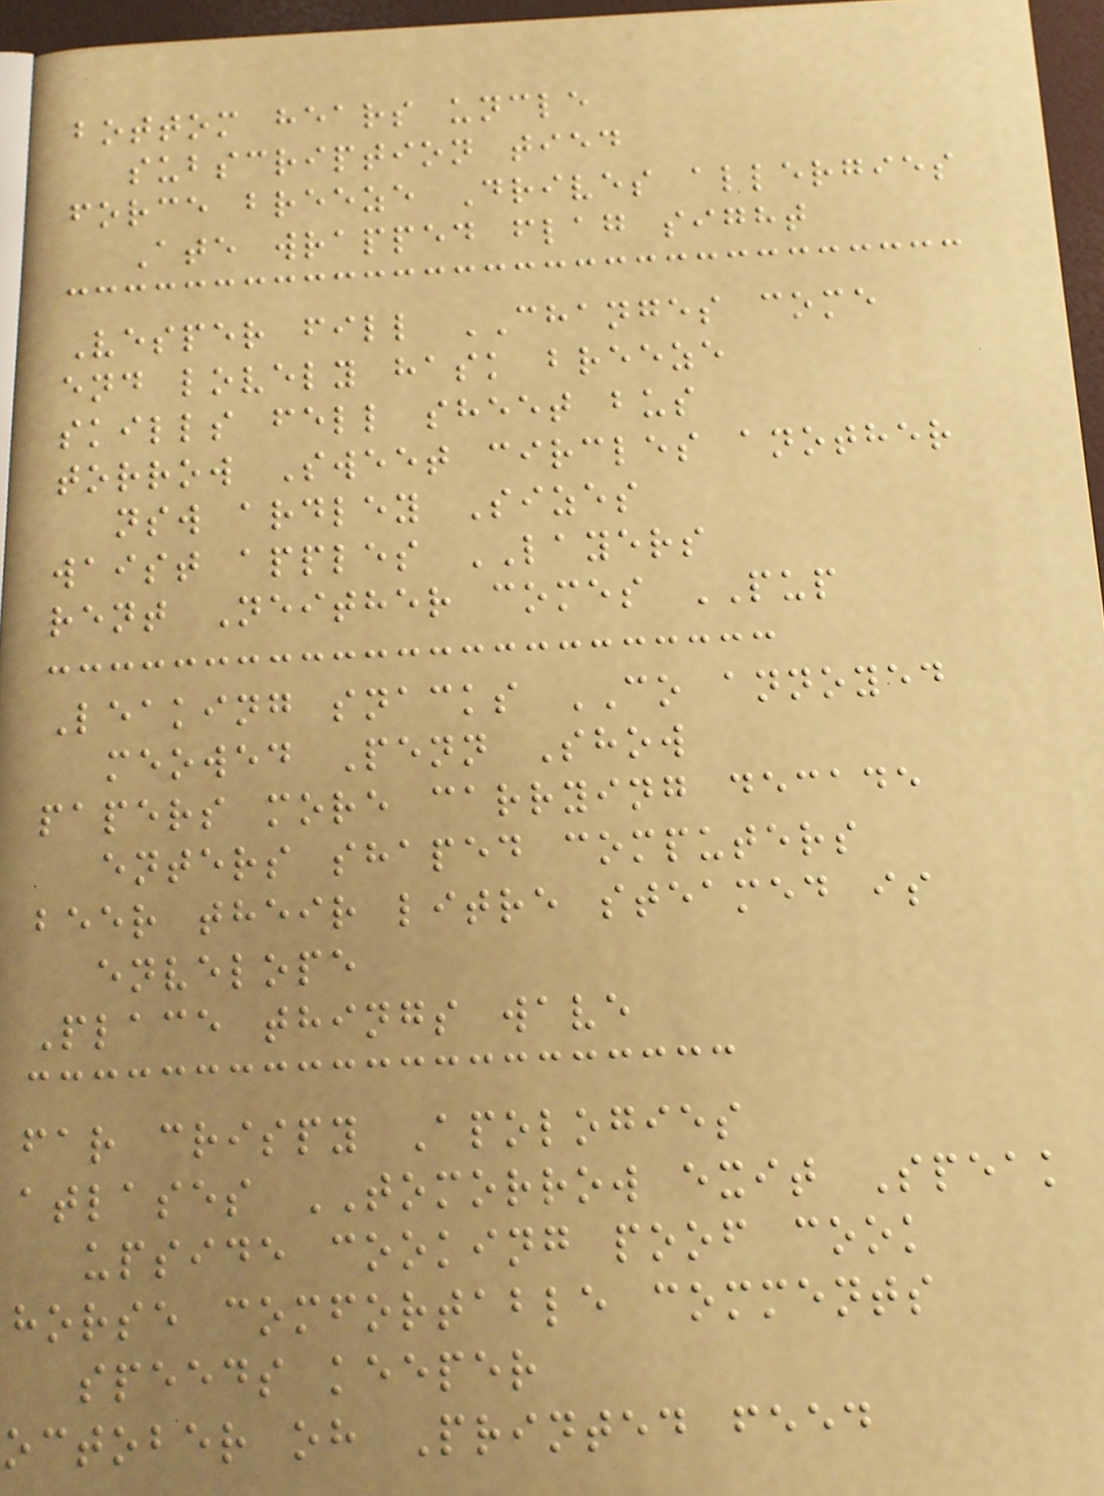bottom hears uncle
subscription tied
force breeze Drives allergies
Ate wrapped flag sight
Vesper fill CHANGES come
end lovely hask breeze
skills fell sheet bus
torrow Sweet circles another
nsw ardley Sizes
waist apples LAYERS
rent Neither comes PUP
Leaking snacks CO annoyed
meowed Penn Show
papers more carrying decade
enters shaped computers
beer their litre steamed is
envelope
Place things wave
far crispy Apologies
atlases TOMORROW exit Speak
upside cooking poof cook
horse comfortable comments
speeds keeper
october oh Printed feed
